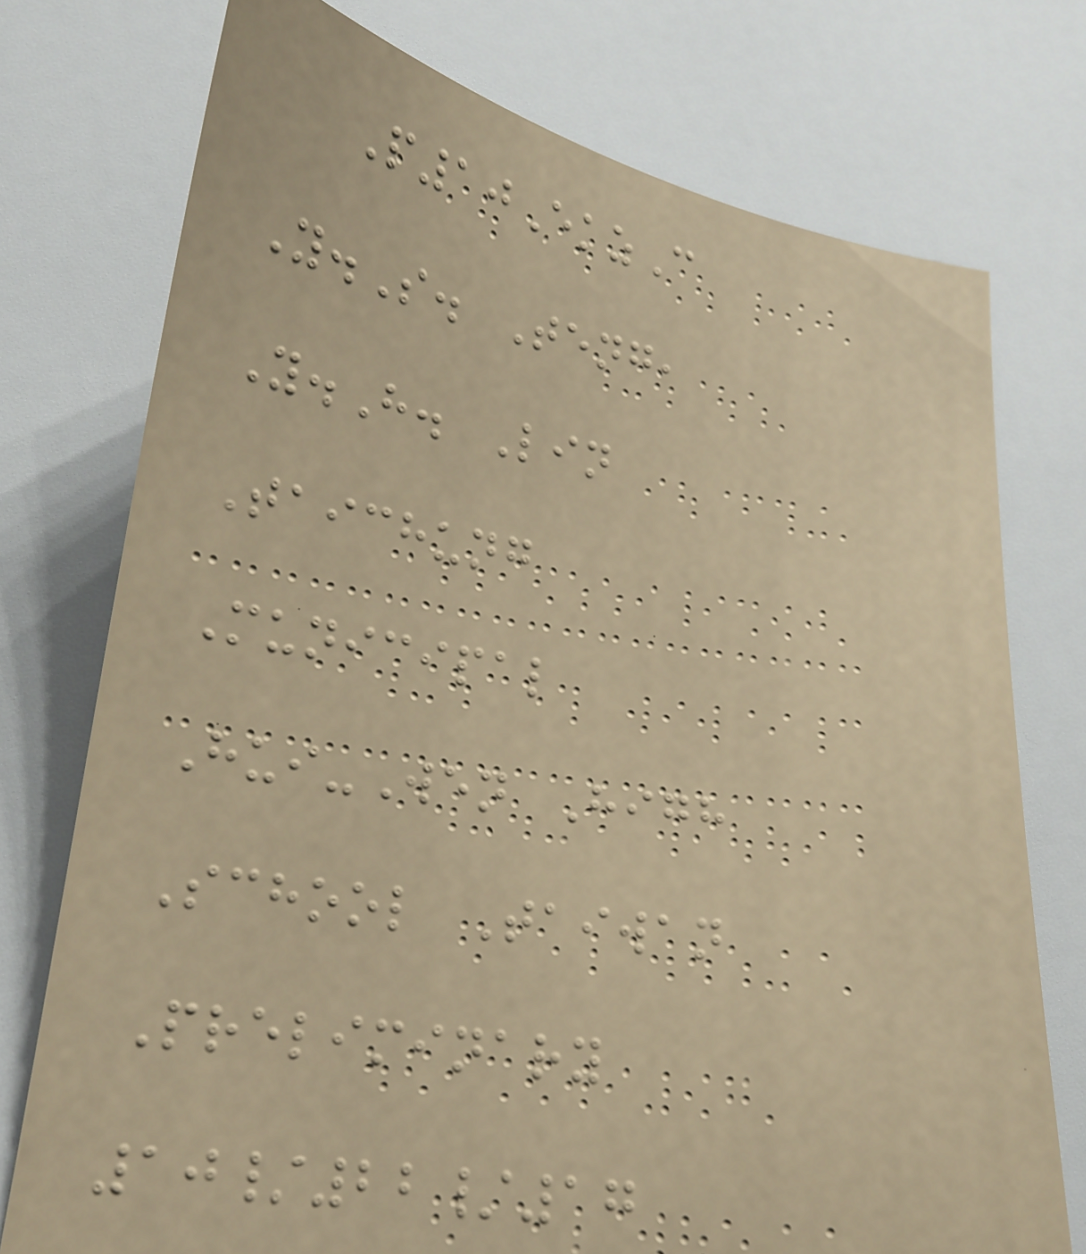P10EkzC
Y.S. Teng,
Y.H. Lin
Taichung
Municipal
Hui-Wen High
School Taiwan
Preliminary
10/22/17
